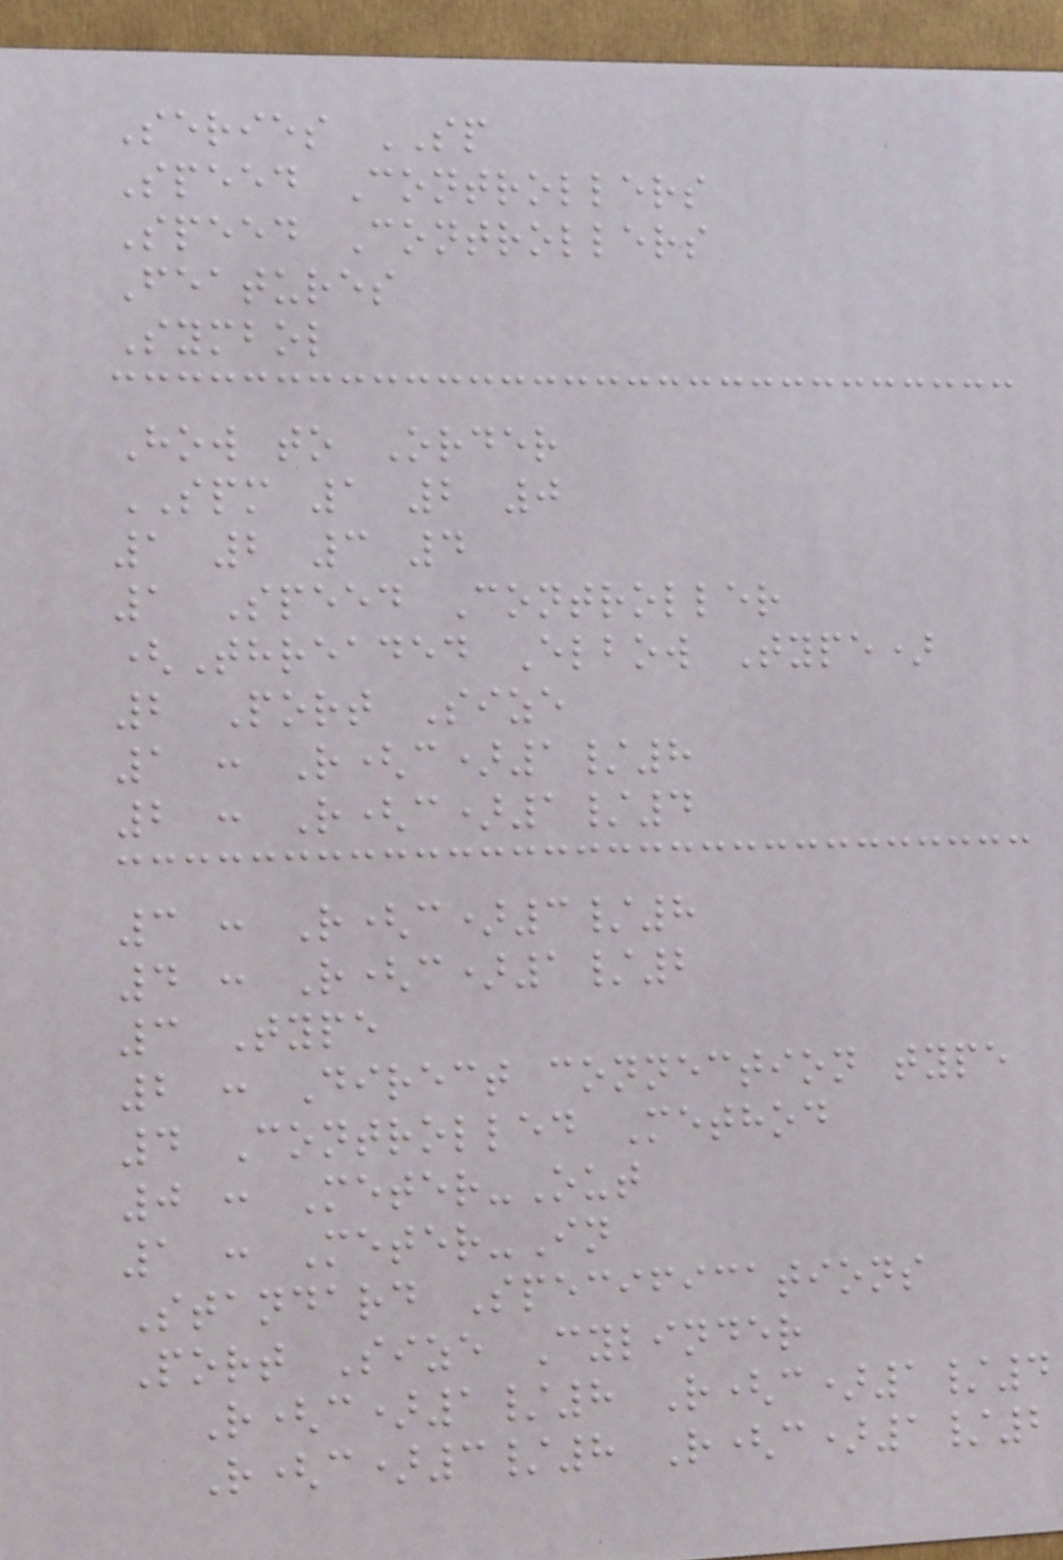Series SP
Speed Controllers
Speed Controllers
Features
Symbol
How to Order
SPM 1 2 0
1 2 3 4
1 Speed Controller
(Threaded Elbow Type)
2 Port Size
1 : R(c)1/8
2 : R(c)1/4
3 : R(c)3/8
4 : R(c)1/2
3 Type
2 : Direct connection type
4 Controlled Method
0 : Meter-Out
1 : Meter-In
Standard Specifications
Port Size Cylinder
R(c)1/8 R(c)1/4
R(c)3/8 R(c)1/2
